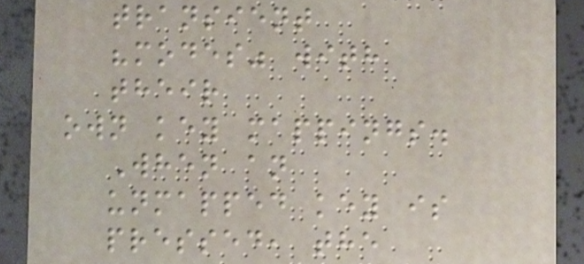transient
"modes" with
their
own key mappings.
When an
unmapped key is
pressed, the
